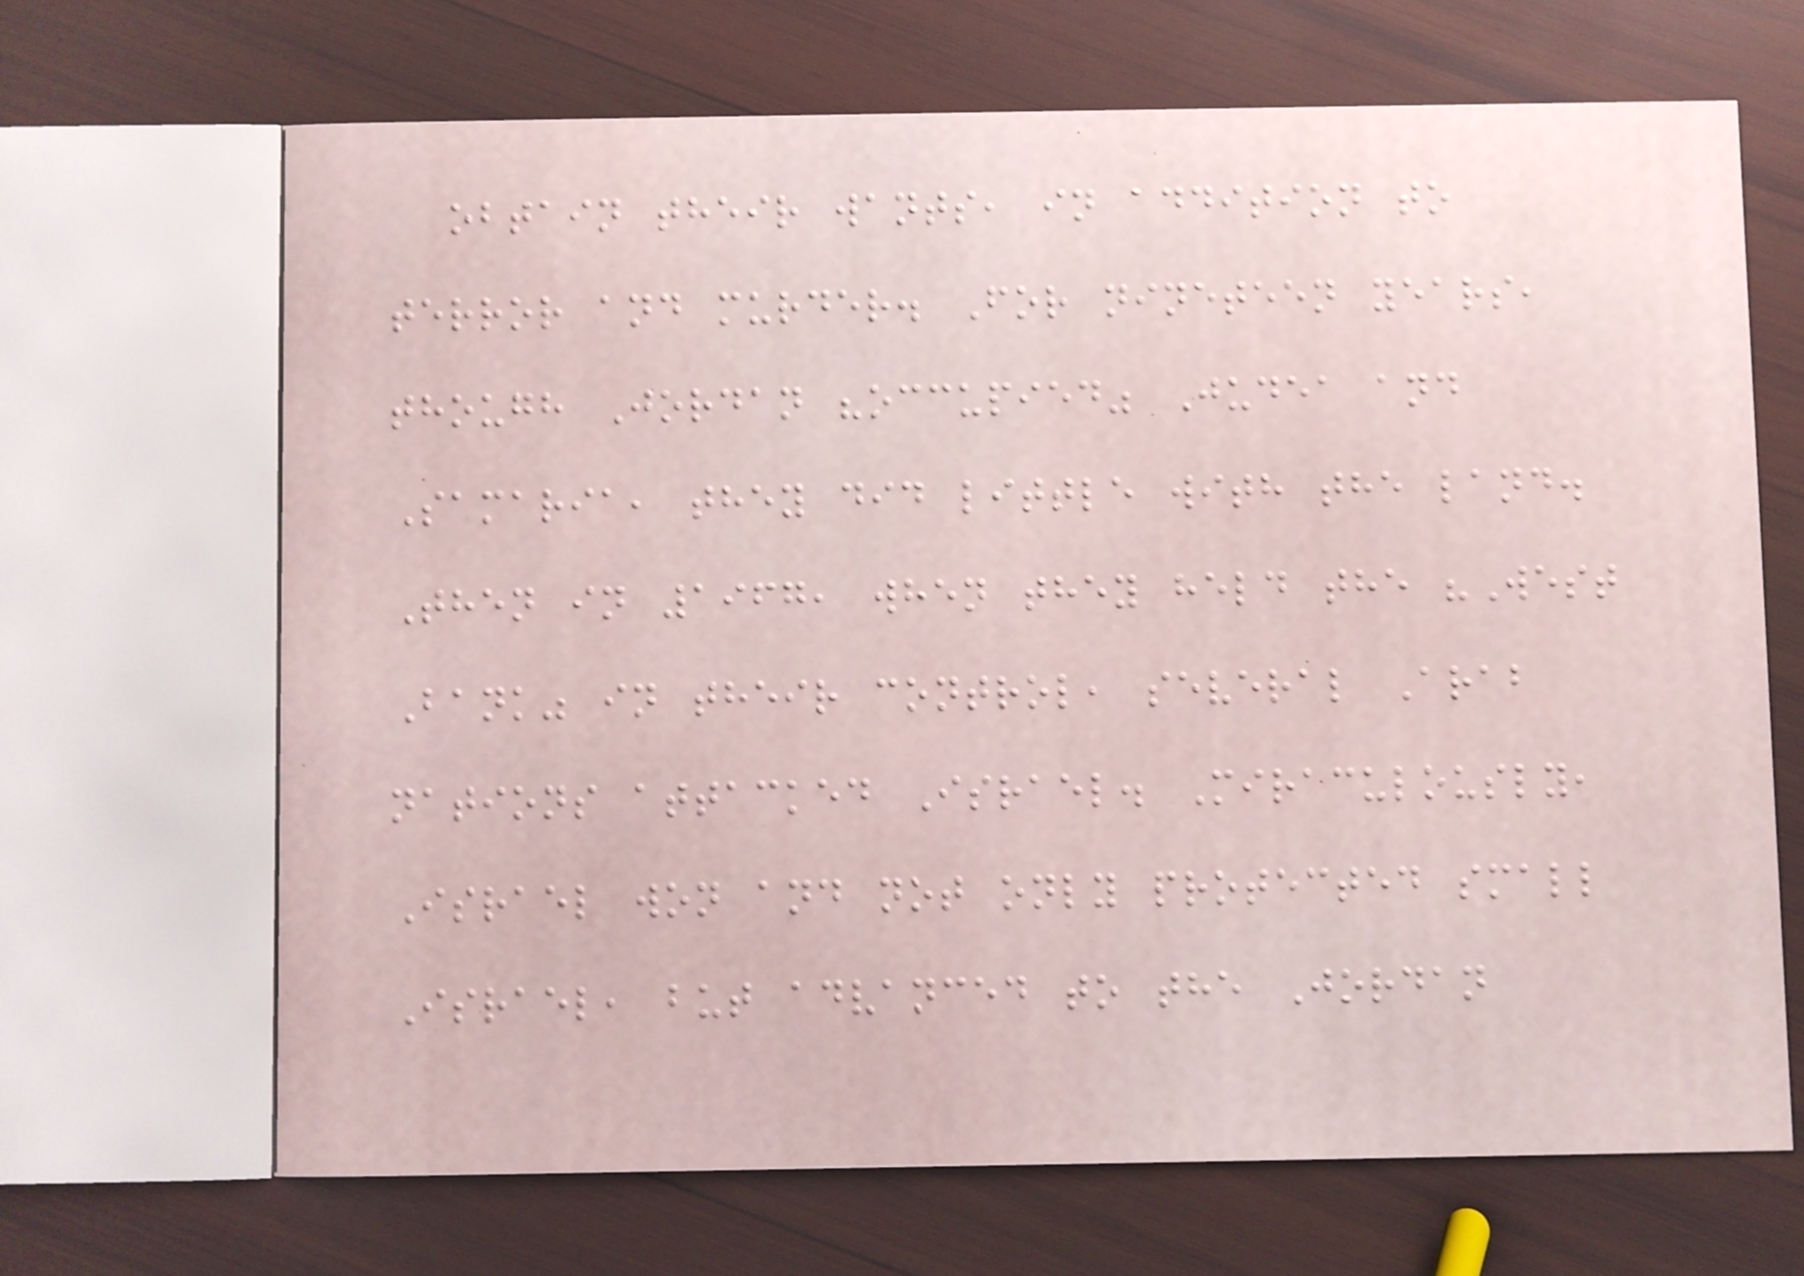obtain their wants, in addition to
terror and murder. For nineteen years,
though Jordan "occupied" Judea and
Samaria, they did little with the land.
Then in 1967, when they held the "West
Bank" in their control, several Arab
nations attacked Israel. Miraculously,
Israel won and not only protected small
Israel, but advanced to the Jordan
